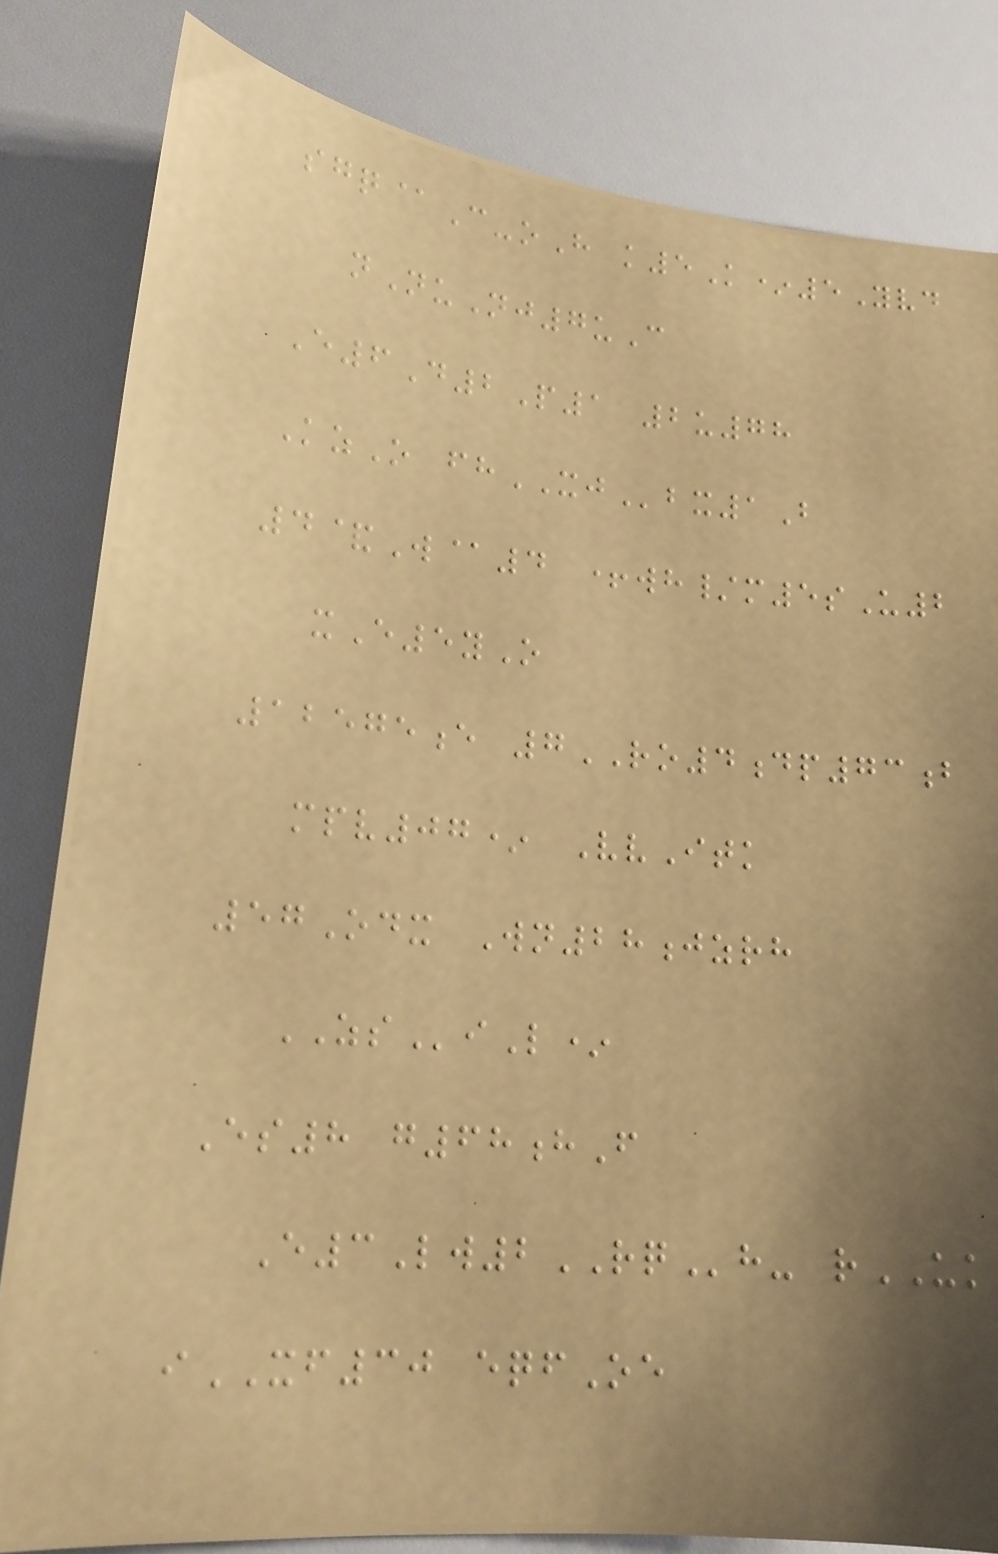sgq@C-oH k5K*5Yvd
nNuNj7uC
E6D2P1 2u78
KzO fhXJbx1B
4&W@4 +wh/m5sU2
xE5yO
12575e 7RO4dp73b
mpv07* VvItk
57Odx Wn28jzrh
ZSiL*
Es8 g68hF
E3Lw2RQh- rUK
iXF30 eqfOe
